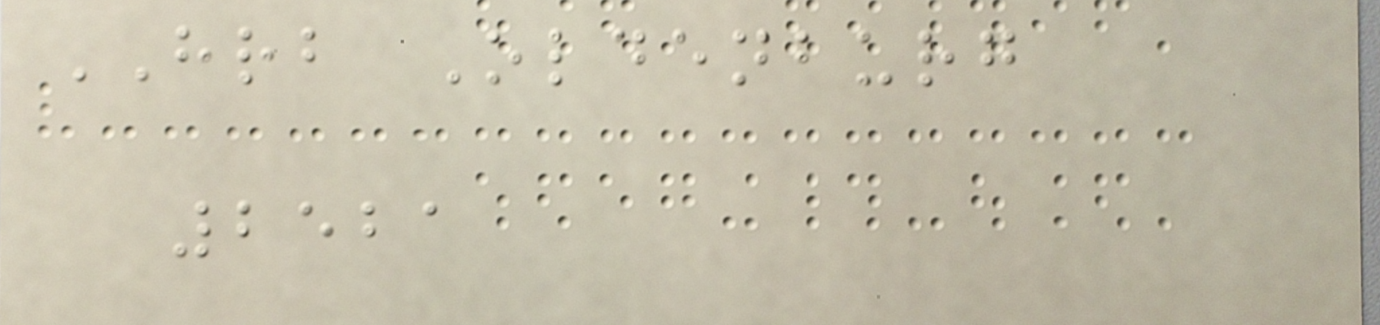HRB Oldenburg
2521
